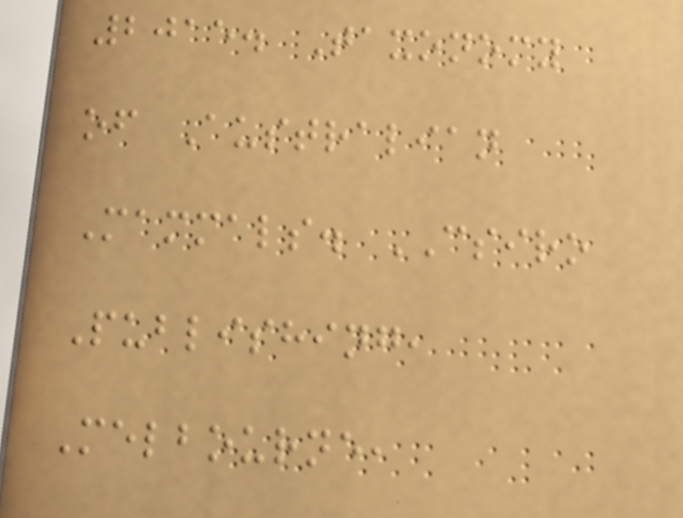2015. Taxonomy
of Australian
Mammals. CSIRO
Publishing,
Melbourne,
